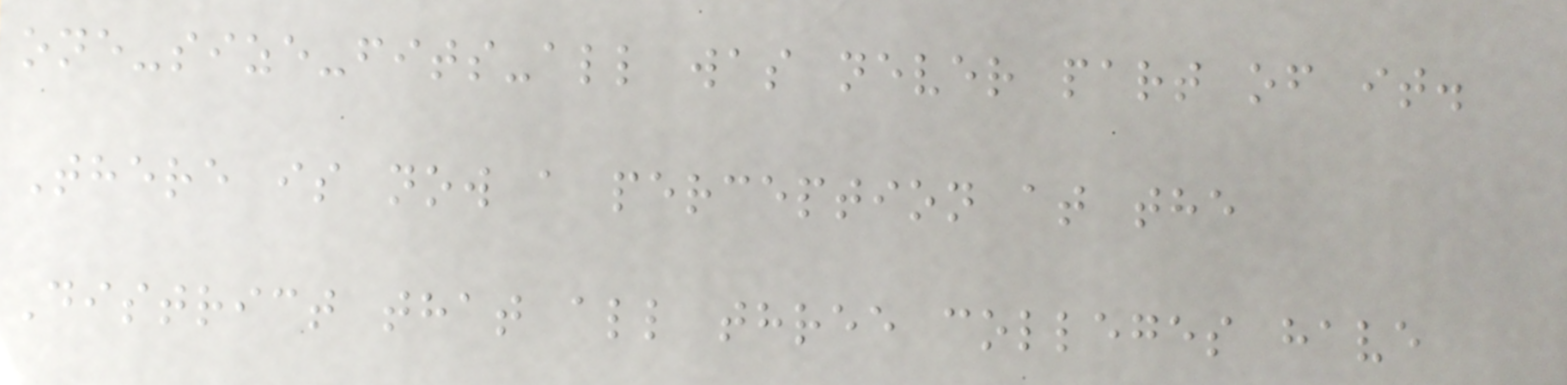one-size-fits-all was never part of it.
There is now a perception at the
District that all three colleges have
